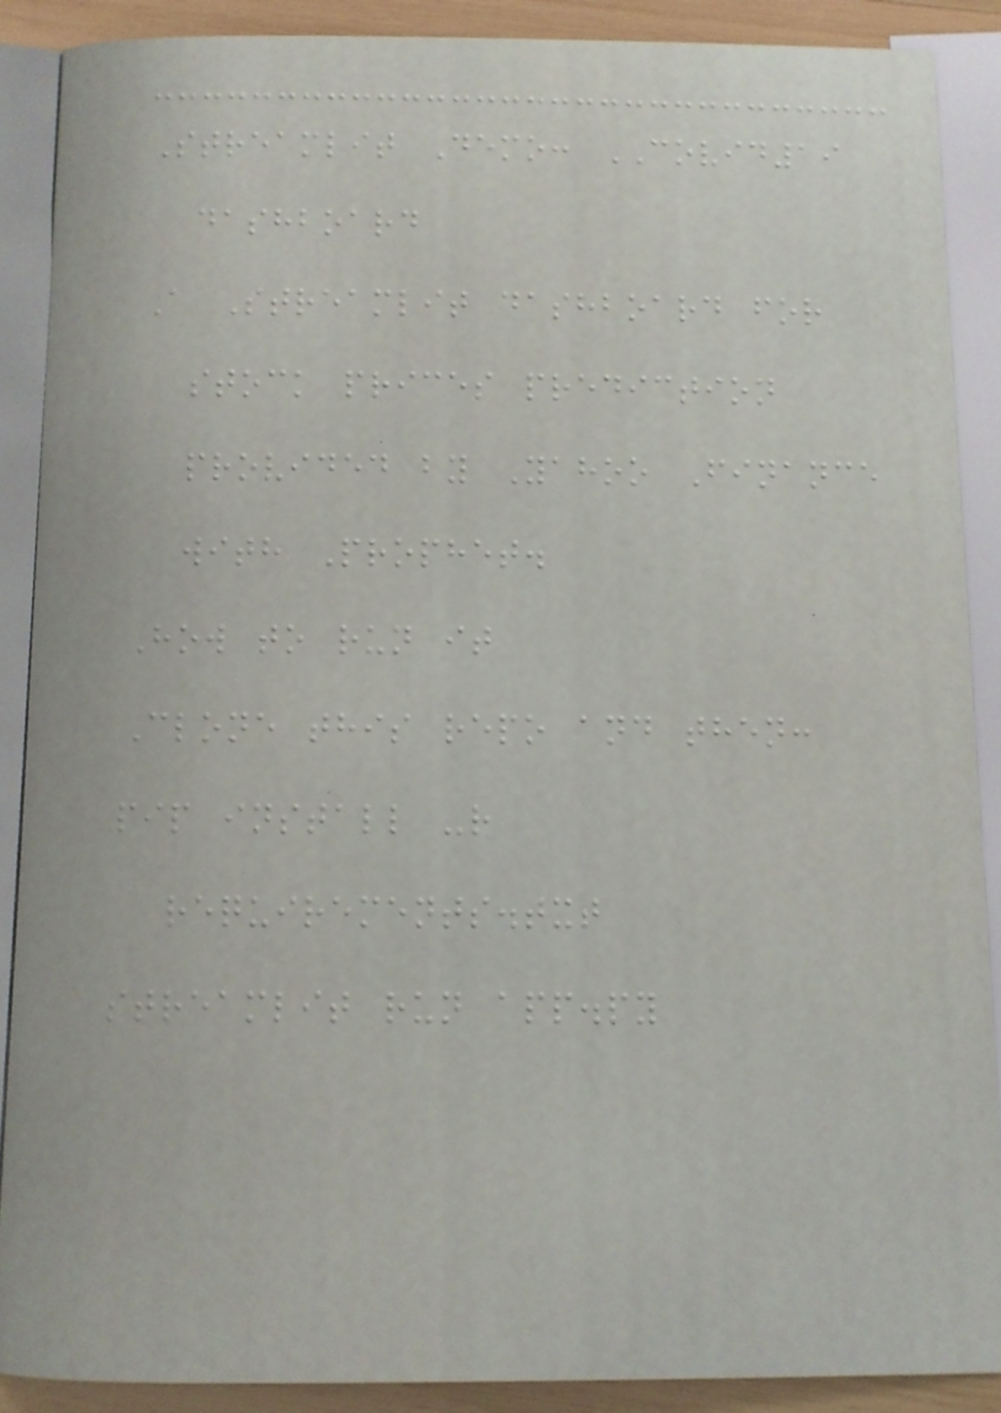Streamlit Demo: COVID19
dashboard
A Streamlit dashboard for
stock prices prediction
provided by Yahoo Finance
with Prophet.
How to run it
Clone this repo and then:
pip install -r
requirements.txt
streamlit run app.py
